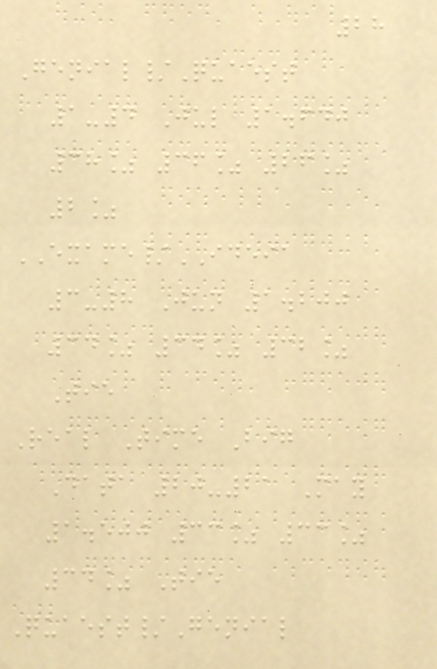28
Genial/Quaest
1-4 Jul 1.640
38% 36% 26%
2%
EXAME/IDEIA
3-8 Jun 1.200
34% 34% 32%
Tie
Real Time Big
Data 20-21 May
1.500 33% 33%
34% Tie
Quaest/Genial
